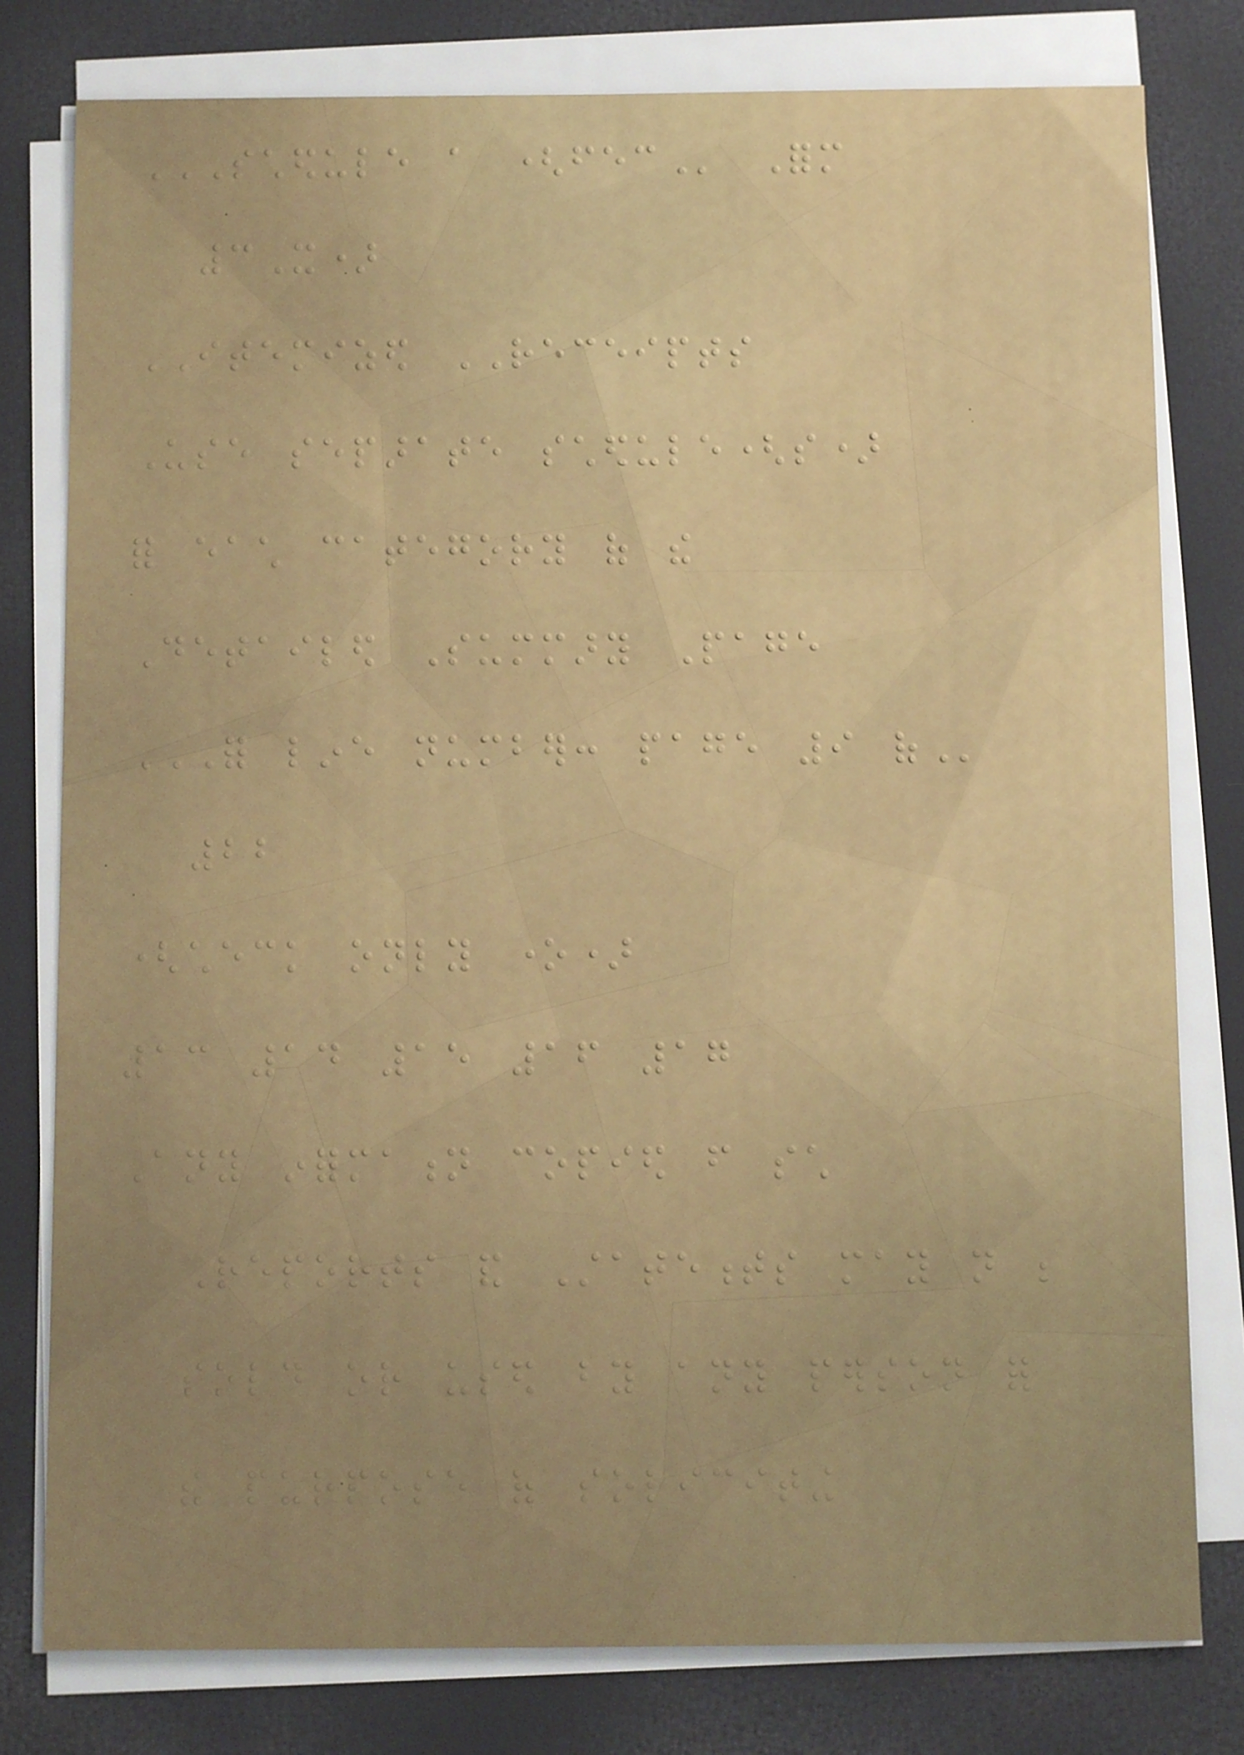SCHEDULE A (FEC Form
3X)
ITEMIZED RECEIPTS
Use separate schedule(s)
for each category of the
Detailed Summary Page
FOR LINE NUMBER: PAGE 9 OF
22
(check only one)
13 14 15 16 17
Any information copied from such
Reports and Statements may not be
sold or used by any person for
the purpose of soliciting
